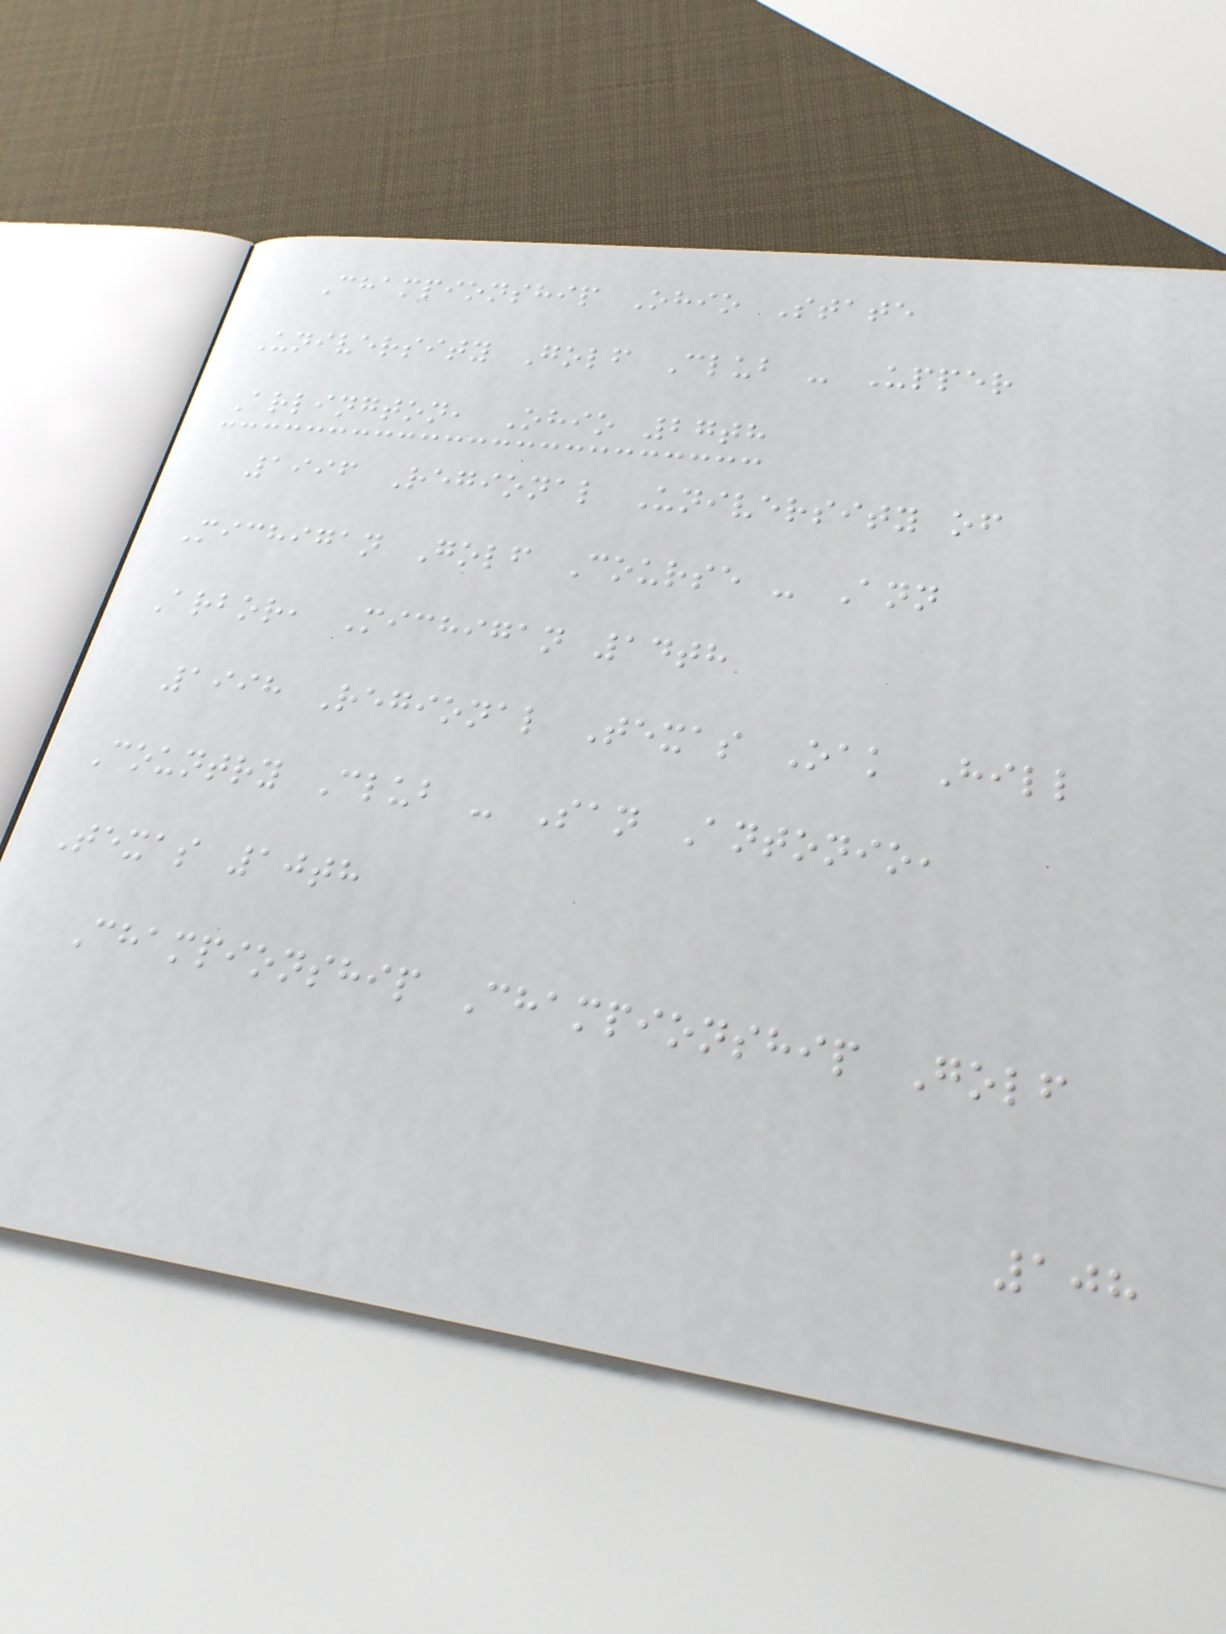Championship Ohio State
University Golf Club - Upper
Arlington, Ohio 27th
1996 Regional University of
Michigan Golf Course - Ann
Arbor, Michigan 14th
1998 Regional Texas Oak Hill
Country Club - San Antonio,
Texas 10th
Championship Championship Golf
108
